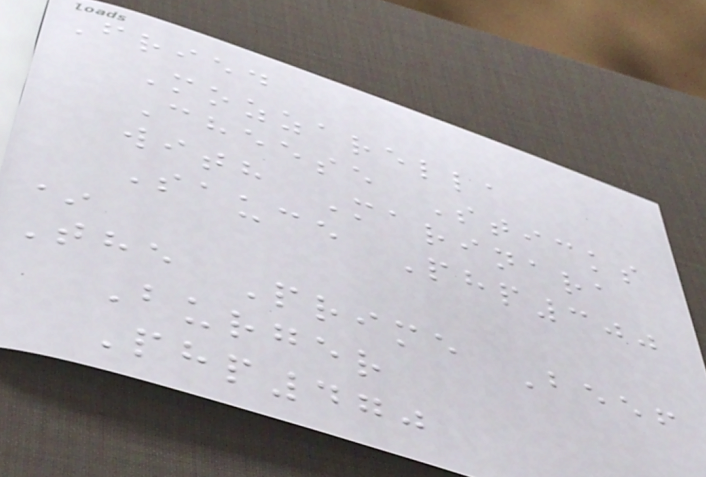Fried
Mozzarella
Cheese Sticks
with Marinara
Sauce Php300
*
The Prime Beef
Burger
Php470
